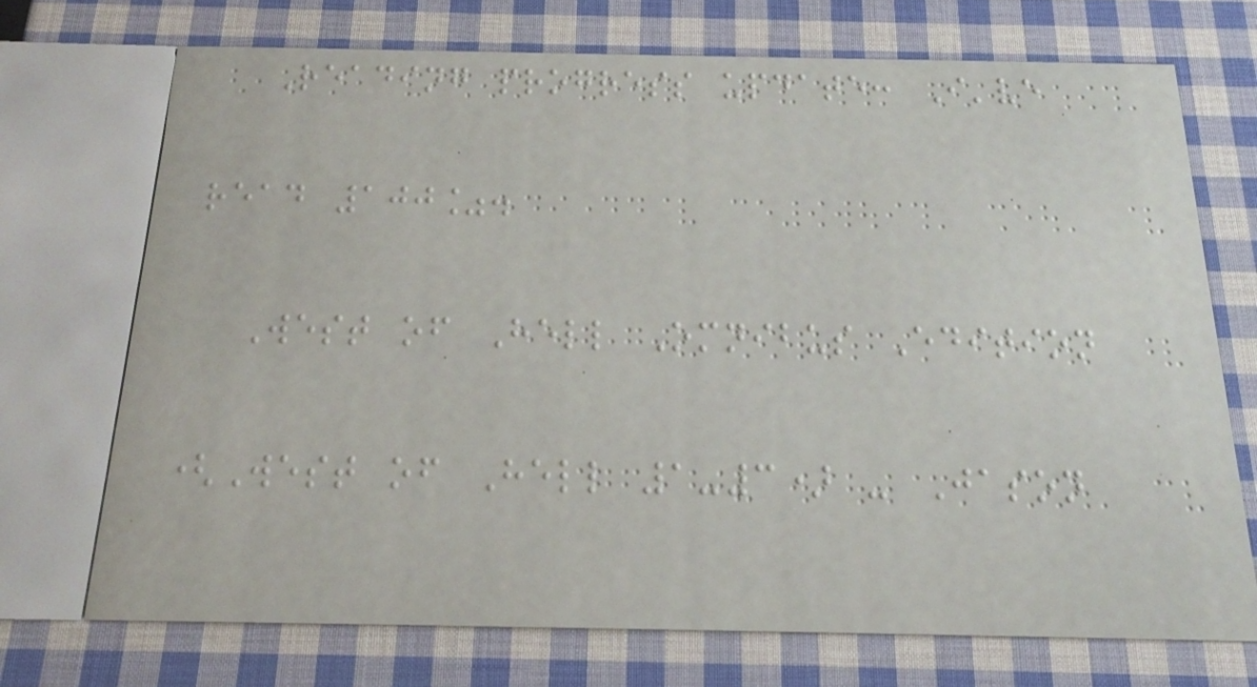Reading progress update: I've
read 100%.
West of Hell Omnibus Edition
(West of Hell 1-3) - Jason
